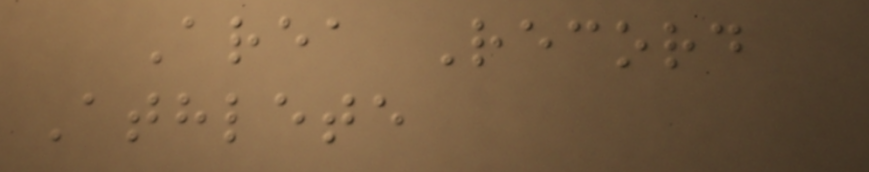Area Record
Athlete
